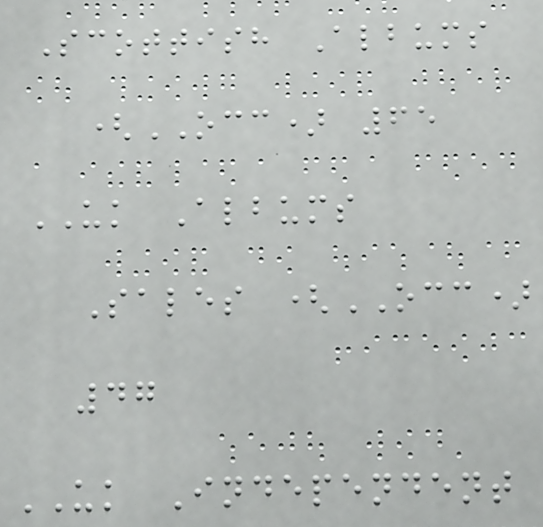Scottish Albums
(OCC) 65
UK Albums
Sales (OCC)
47
UK Independent
